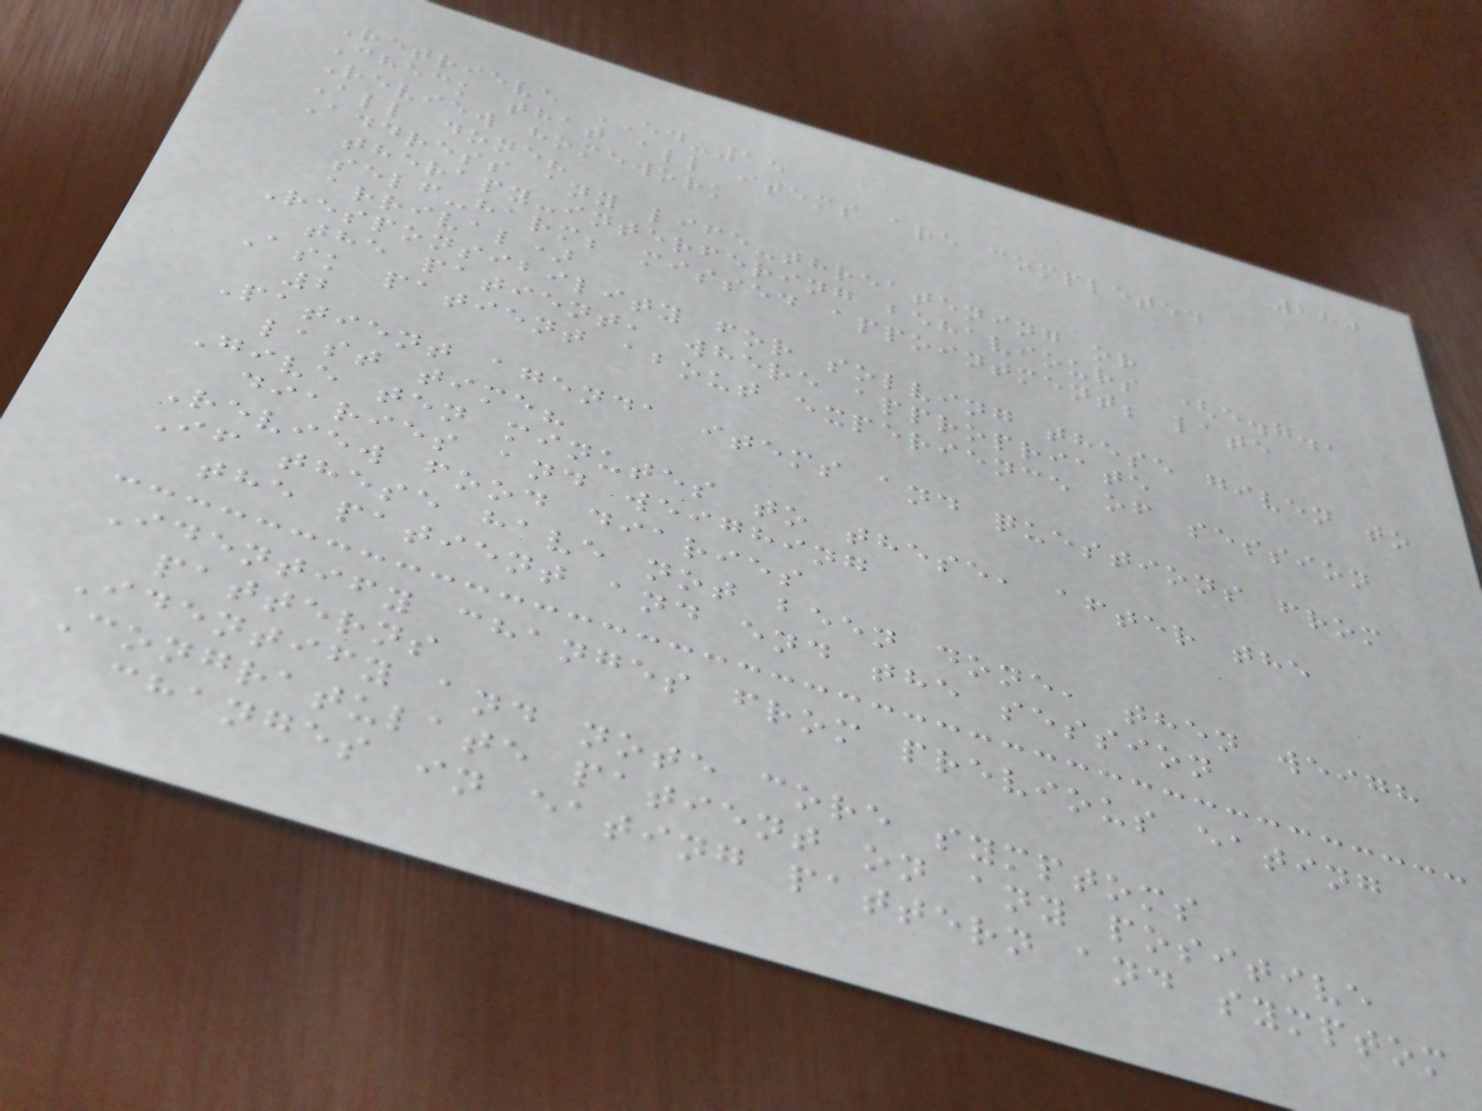280
Retrieve ED-15
Check that all items are completed
Review homework
All done?
Address any life-threatening or
therapy-interfering behaviours (e.g.,
self-harm; missed appointment; late
arrival)
Responsibility for solving these given to
the patient, where appropriate
Ask patient about experience of session
2
Patient agenda items and questions from
last time?
Give ten minutes to these, after the
diaries and weighing
Review food diaries
If these have not been done, then weigh
the patient and end the session
Identify changes from previous eating
patterns
Identify and note core symptoms
Congratulate patient on any positive
changes in eating pattern and symptom
